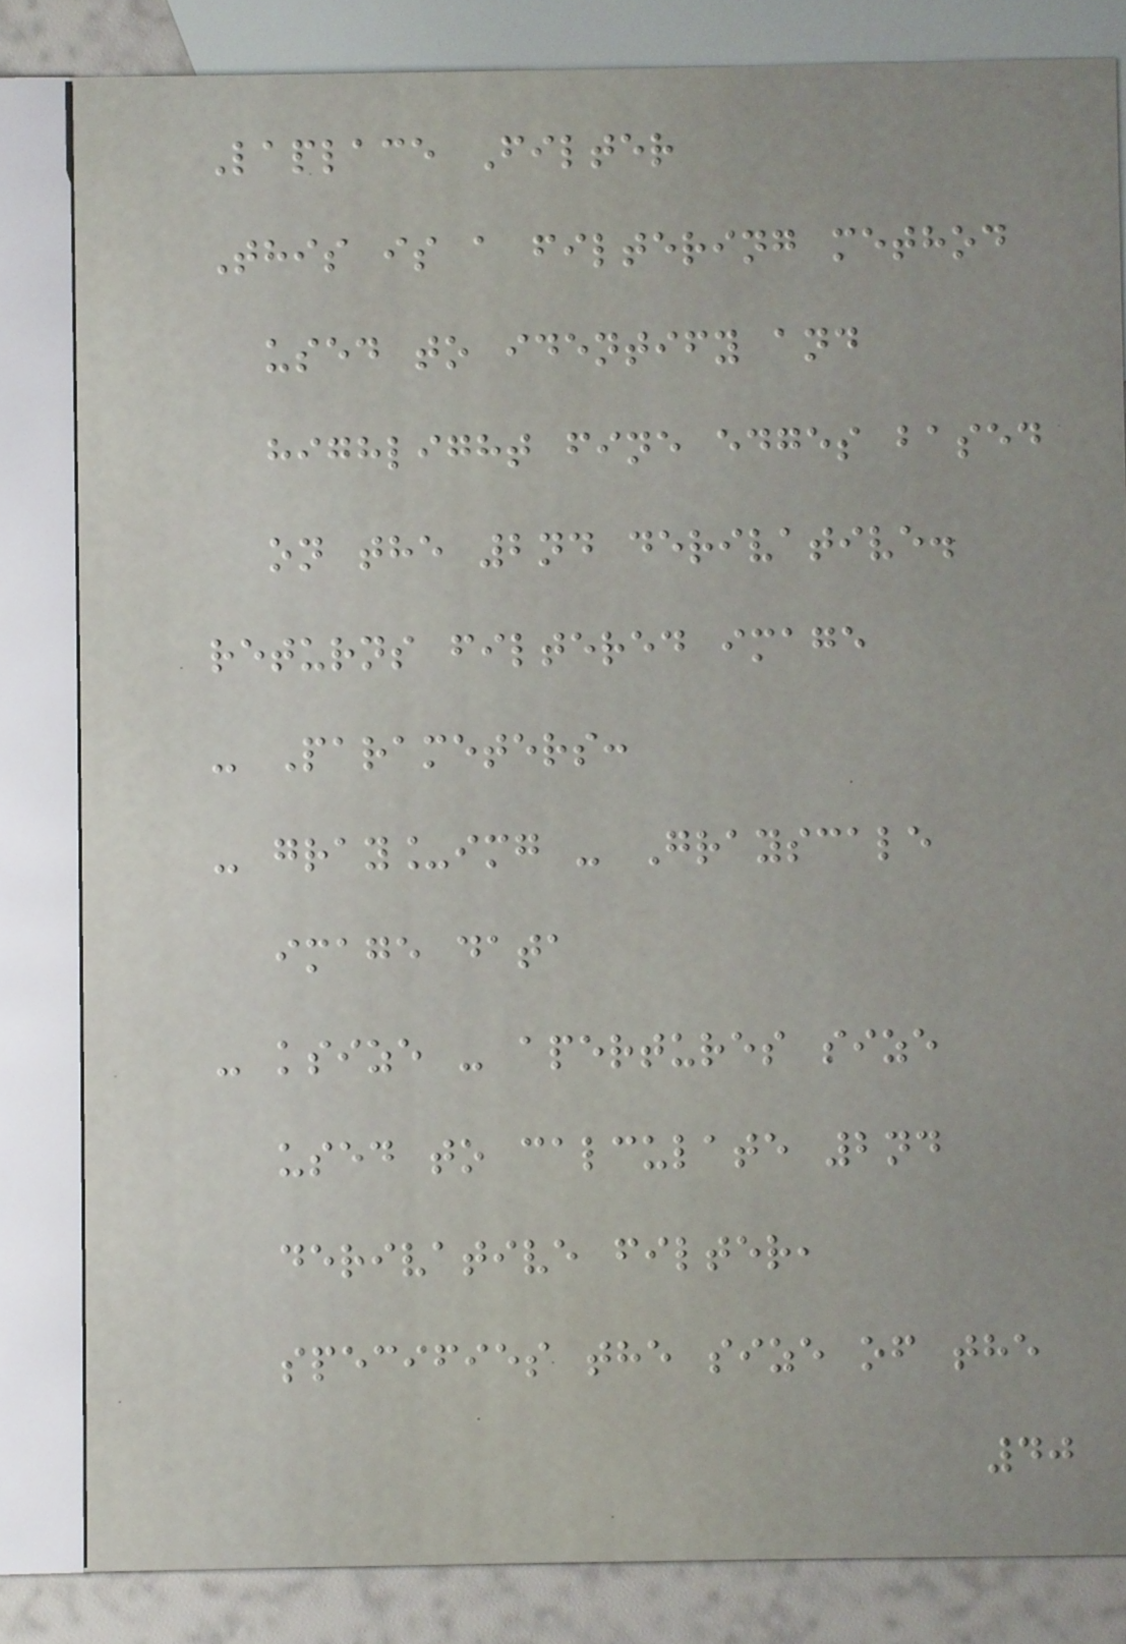Laplace Filter
This is a filtering method
used to identify and
highlight fine edges based
on the 2nd derivative.
returns filtered image
- Parameters:
- gray_img - Grayscale
image data
- ksize - apertures size
used to calculate 2nd
derivative filter,
specifies the size of the
40
